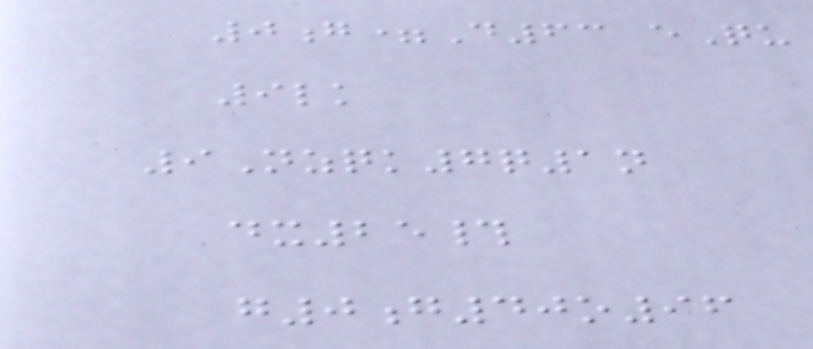0g=D63 eQu
9lk
9Nzqk7q1n
dx25#
g0g40o96
